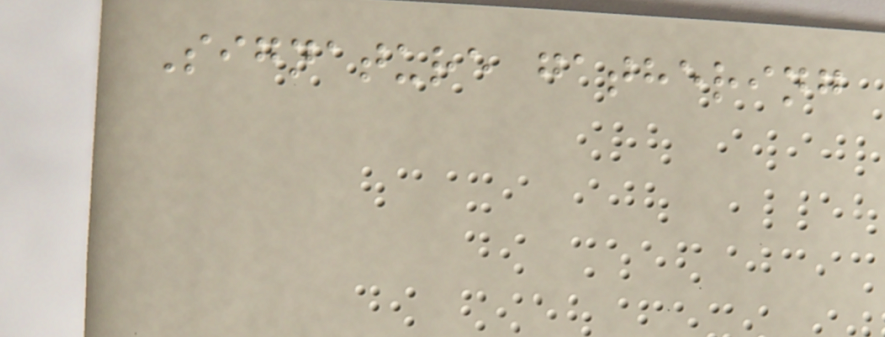Signature gathering
